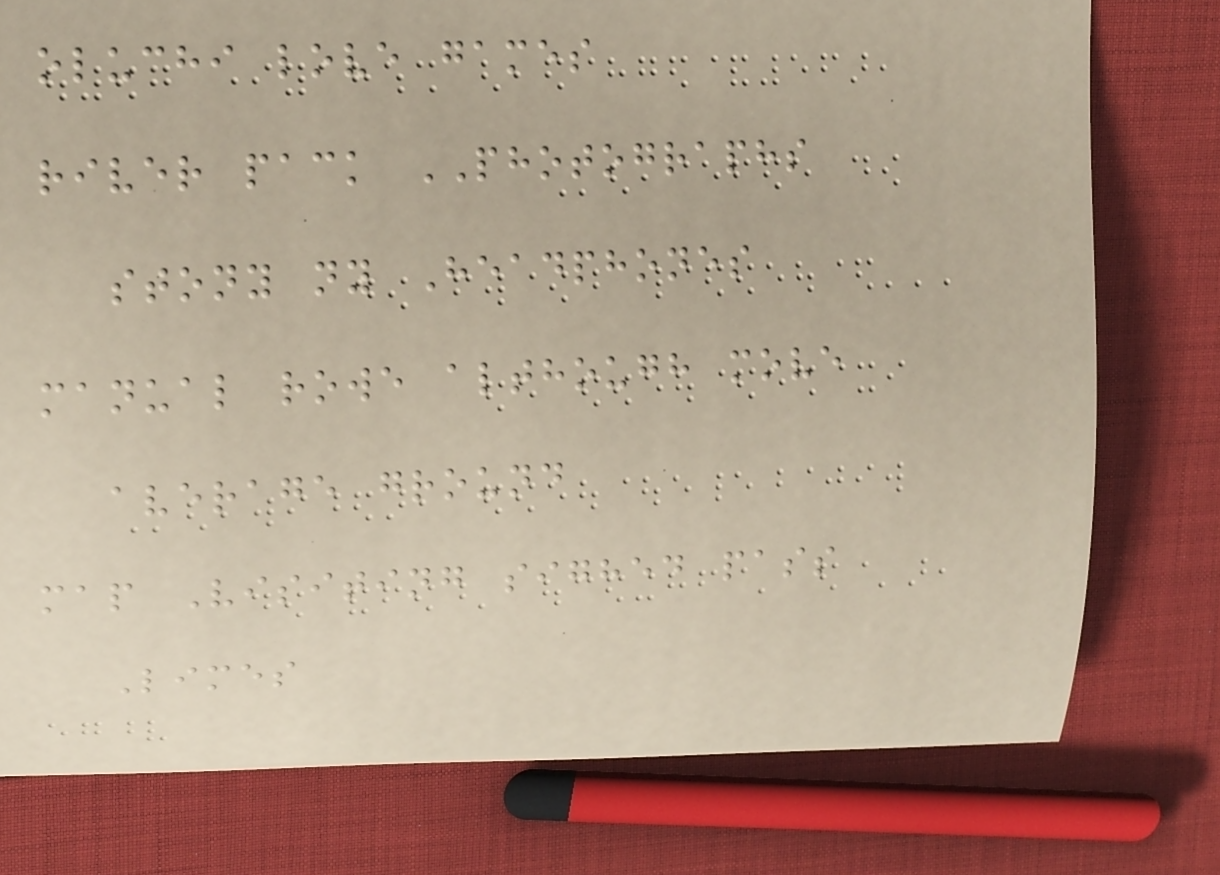oluchi love games
river pack PHOTOGRAPHS
stony ny Headphones
manual rowe although move
average ground
map Visiting sighed pass
Limes
